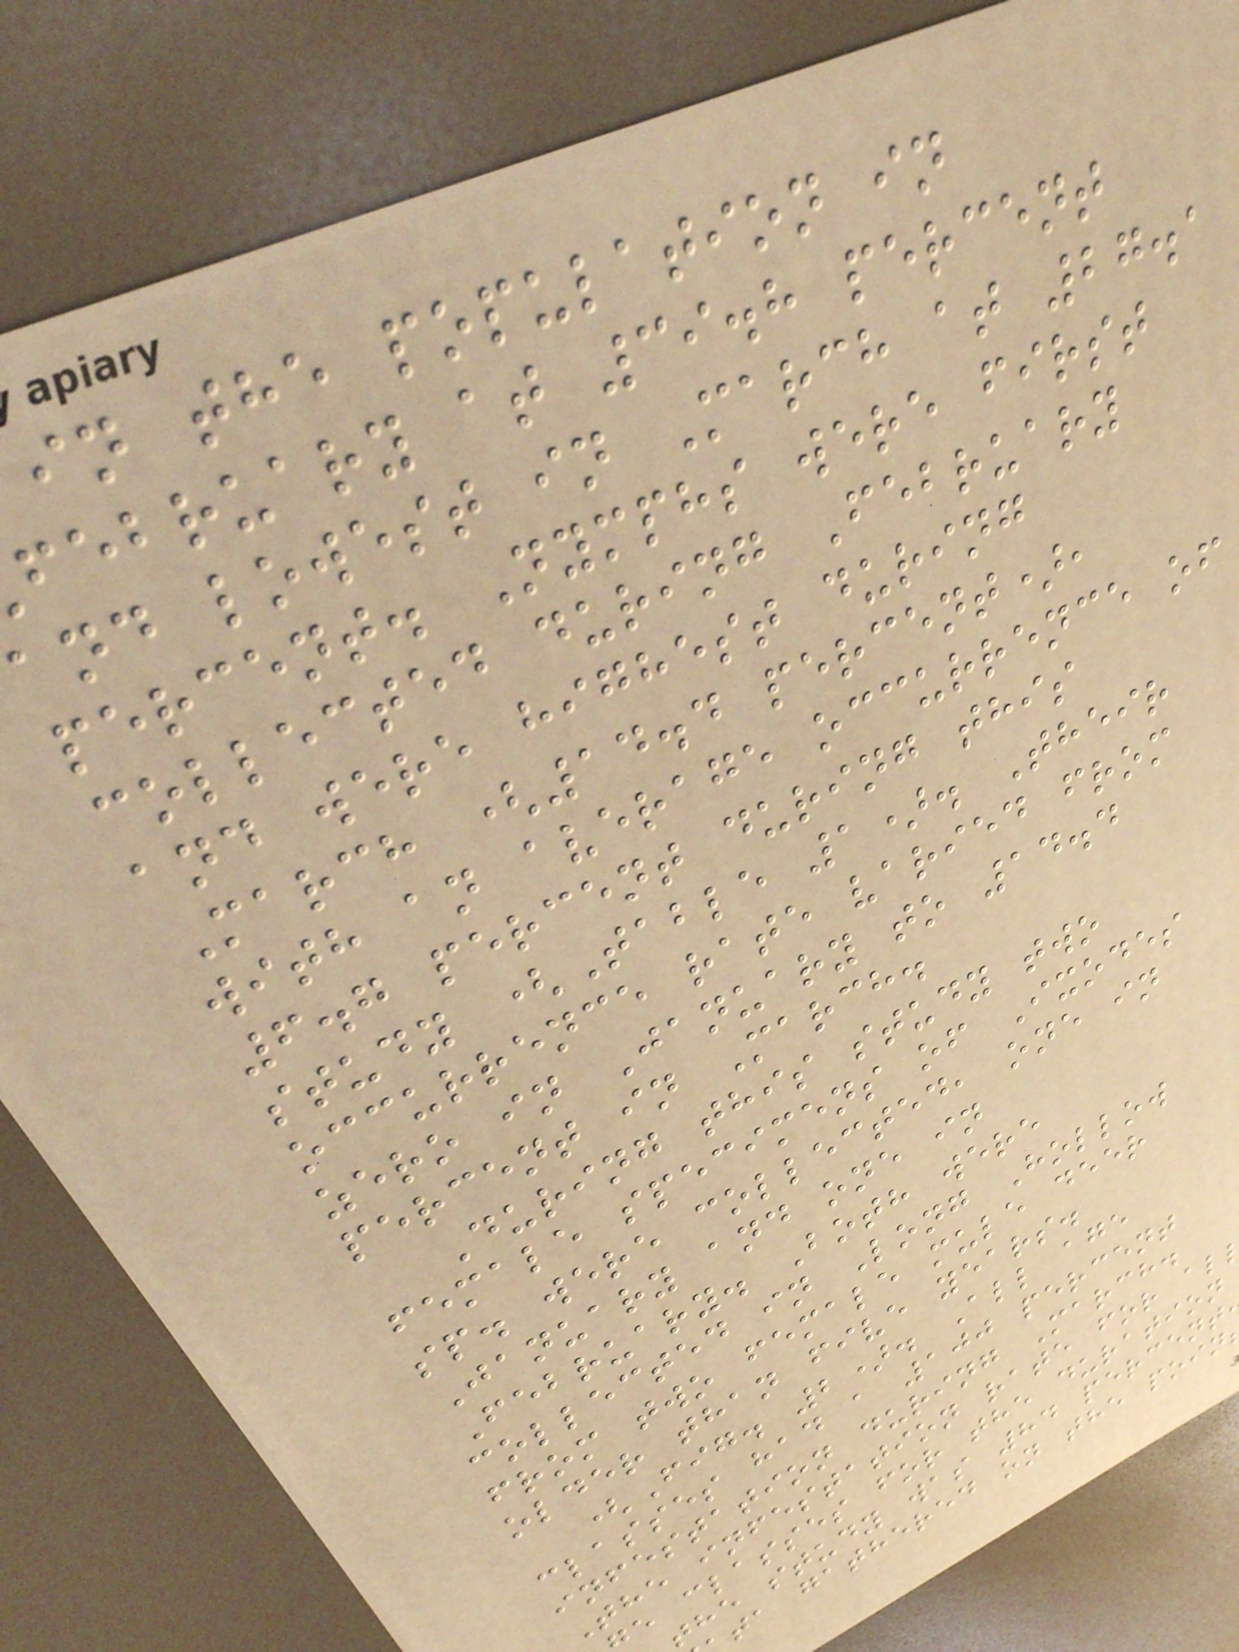in the population in
february at 39.8 percent
and lowest in March at 27.1
percent. Nymphs were first
collected during February
and were highest during
March (14.4 percent),
with an average occurrence of
6.7 percent during this
study (Table 1). Their
occurrence rate varied from
zero in January to 14.4
percent in March.
During this study two
female specimens of Ixodes
sp. were collected, one in
January and one in
February. Both were
collected in Long Hollow
from two female mule deer
older than five years.
(Fig. 2). All age
classes had a 100 percent
infestation during March.
The infestation rate for al
e classes for the duration
the study was 84 percent
ta gathered on the poin
